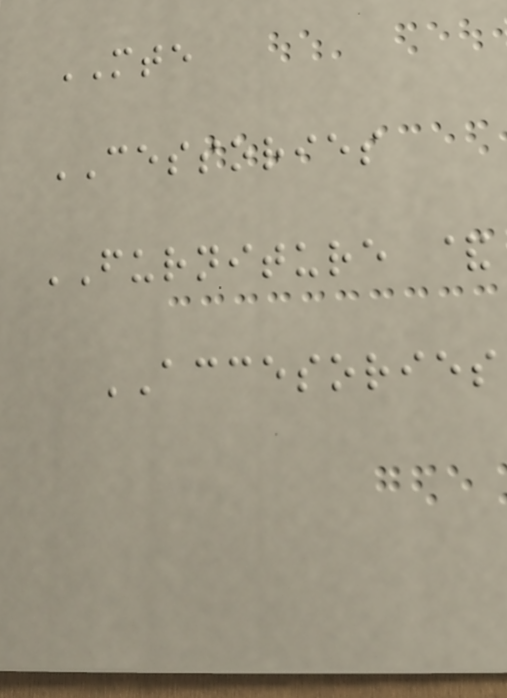MTE
CESSORIES
FURNITURE &
ACCESORIES
